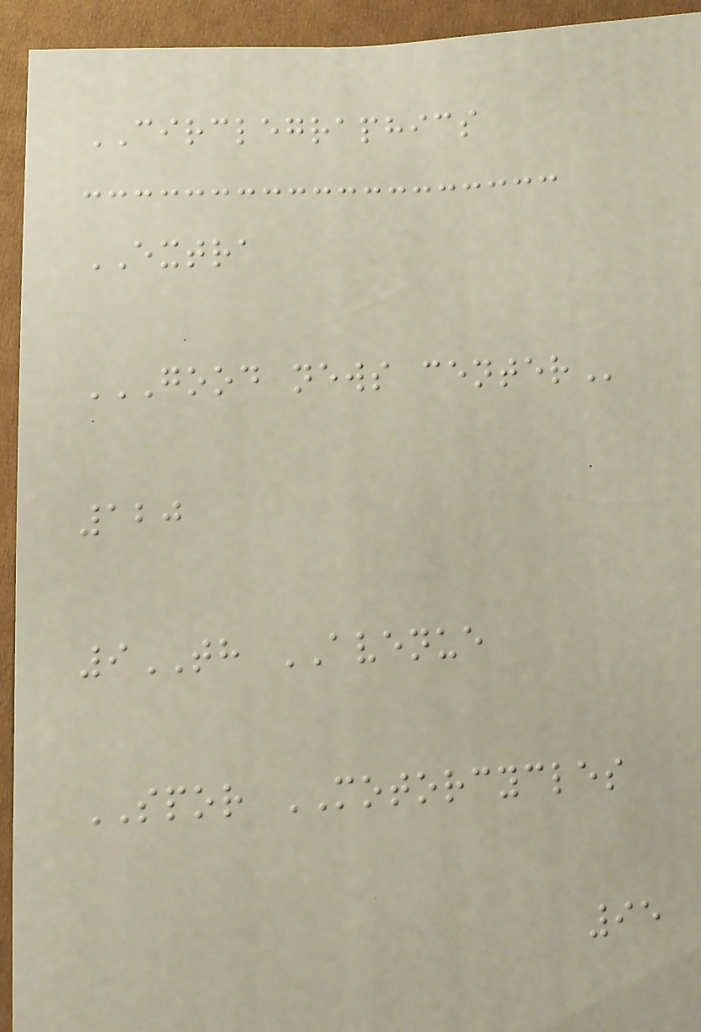CIRCLEGRAPHICS
EXTRA
GOOD NEWS CENTER
120
9TH AVENUE
SPOR MOTORCYCLES
95
